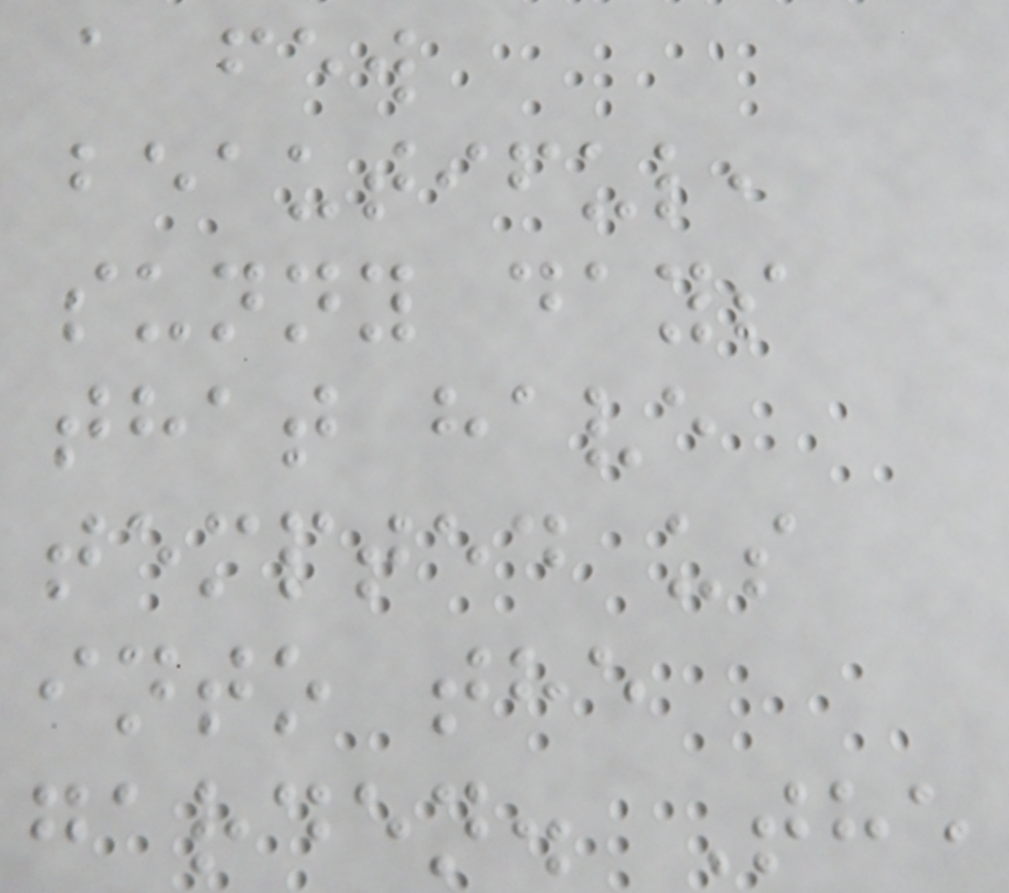a few
beautiful,
sunny days
that have
tempted us
into the
garden. The
